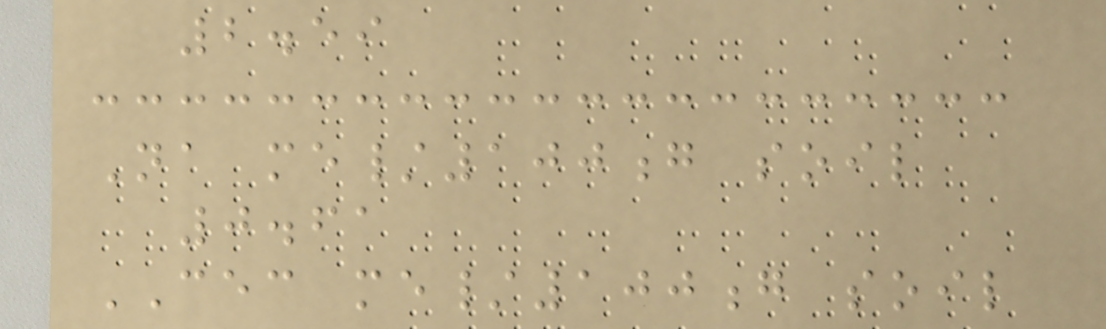2.59
Na me/100g soil
0.61
CEC me/100g soil
